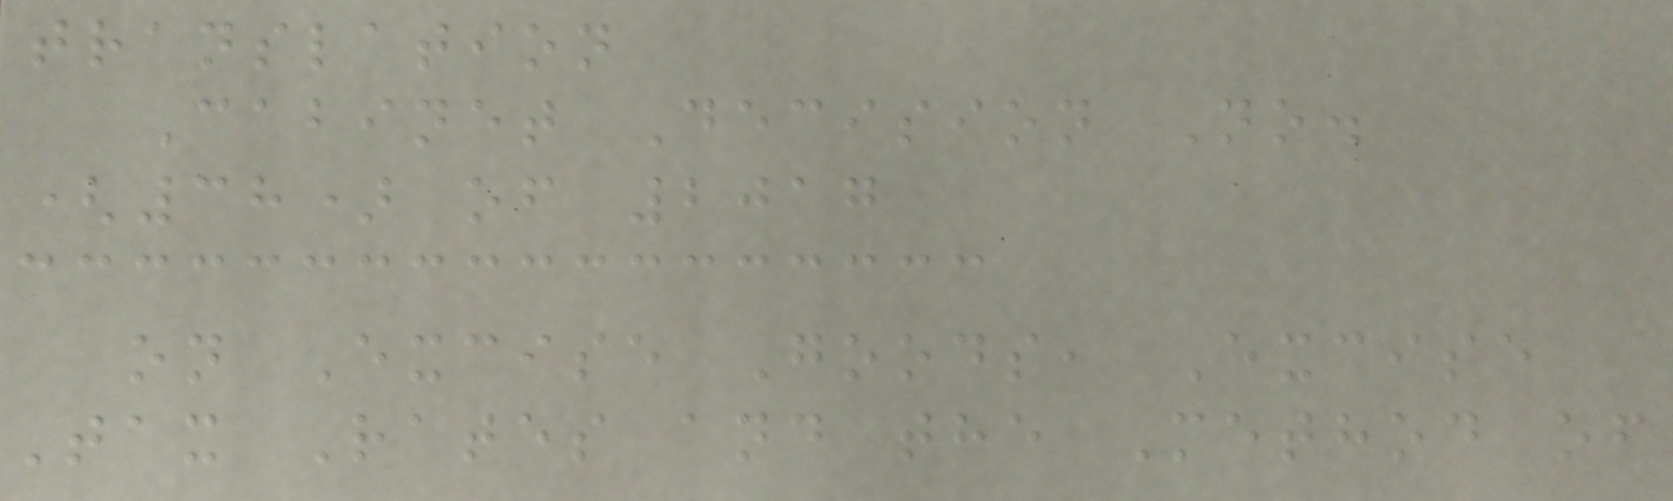translation
Cabinet Decision No.
(38) of 2017
on Excise Goods, Excise
Tax Rates and the Method of
